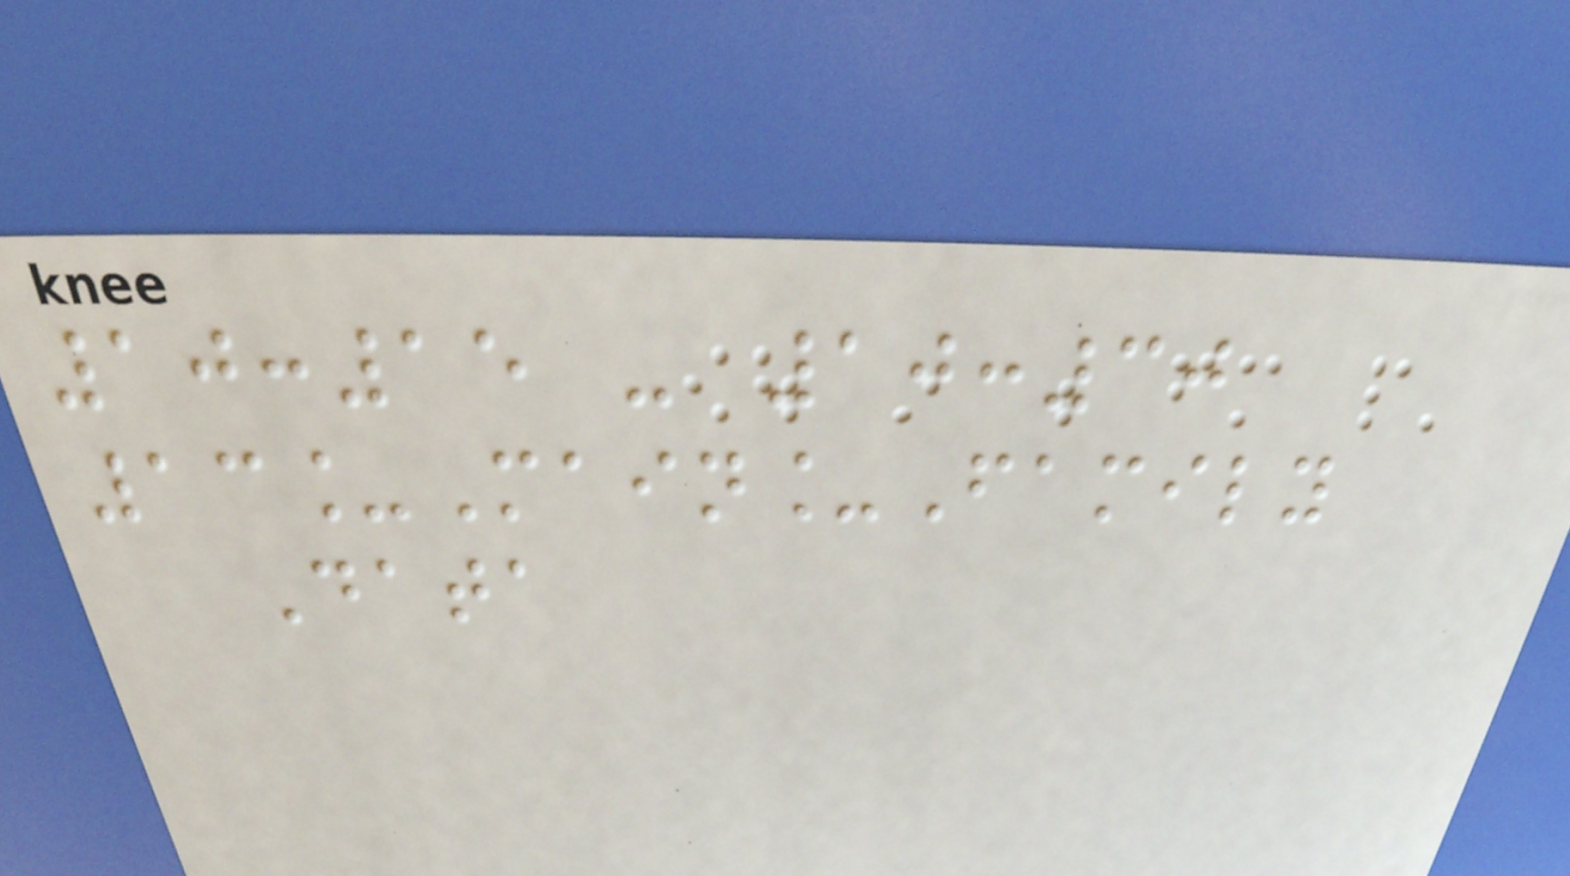10:15 - 10:30
13_Main_Family
Data
